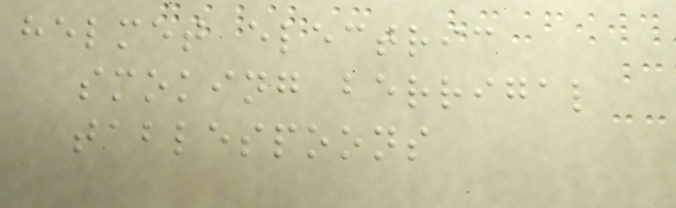helmet electric
smoking berrigal
tablespoons
